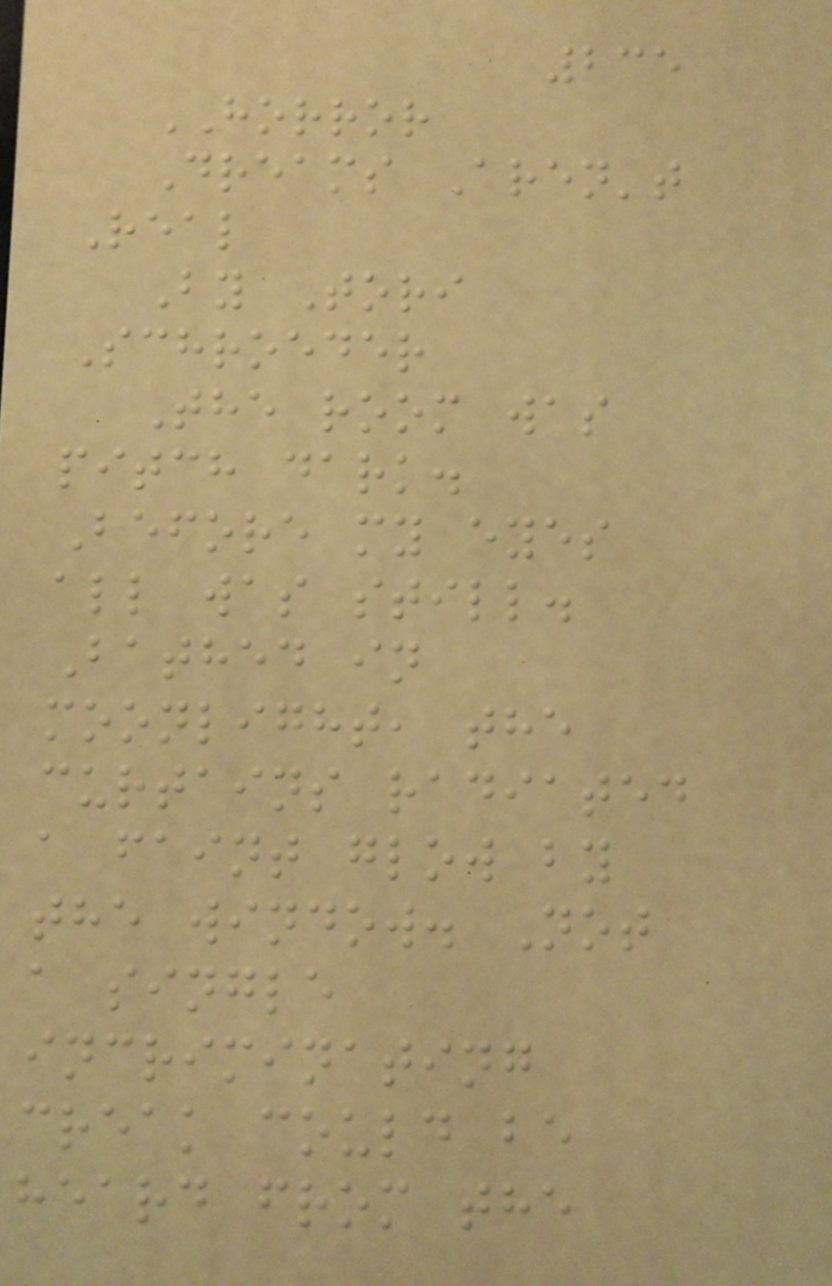235
HORROR
Dreams Aren't
Real
By Tori
Schroeder
The room was
pitch dark.
Before my eyes
all was still.
Bathed in
moonlight, the
curtains radiated
a faint glow by
the window. Not
a single
incriminating
creak could be
heard from the
